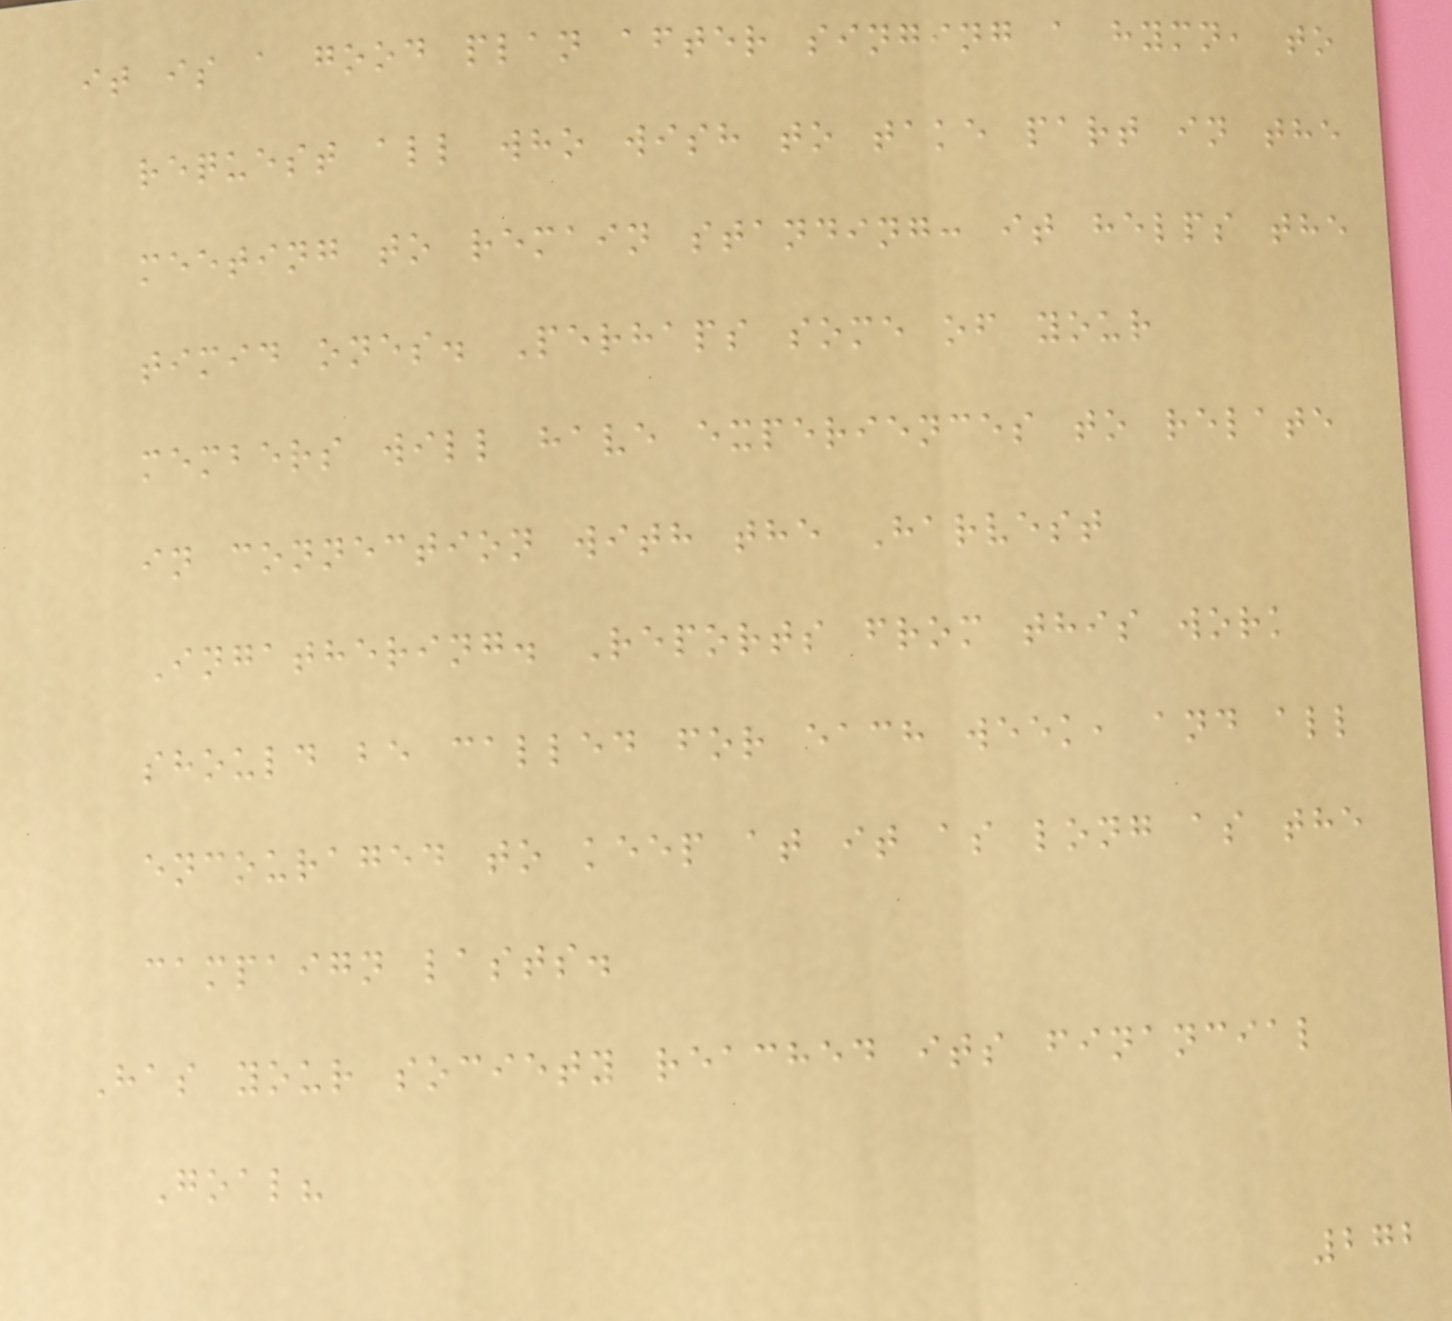it is a good plan after singing a hymn, to
request all who wish to take part in the
meeting to remain standing: it helps the
timid ones. Perhaps some of your
members will have experiences to relate
in connection with the Harvest
Ingathering. Reports from this work
should be called for each week, and all
encouraged to keep at it as long as the
campaign lasts.
Has your society reached its financial
Goal?
272
